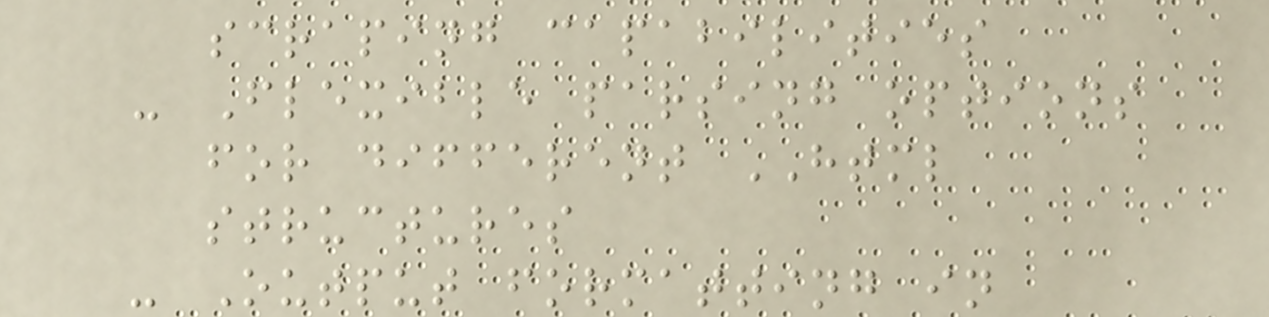scraping capabilities
- Flexible parsing options
for different HTML
structures
- Output formatting in
